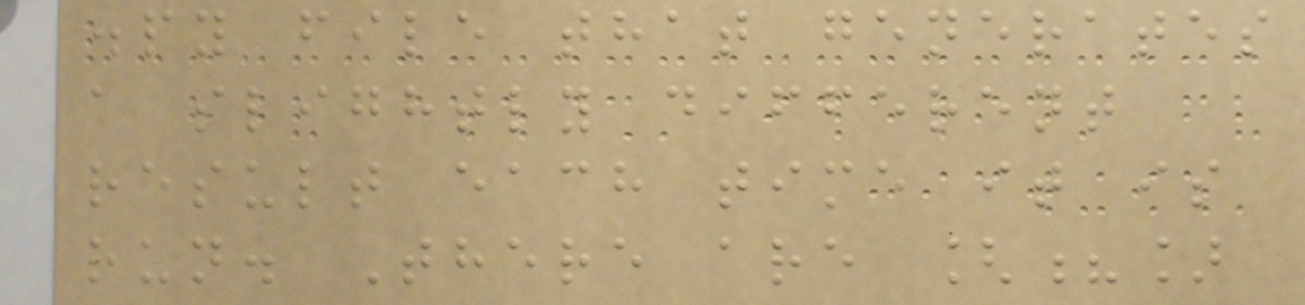.py file that generates
a slightly different
result each time it is
run. There are [?]
